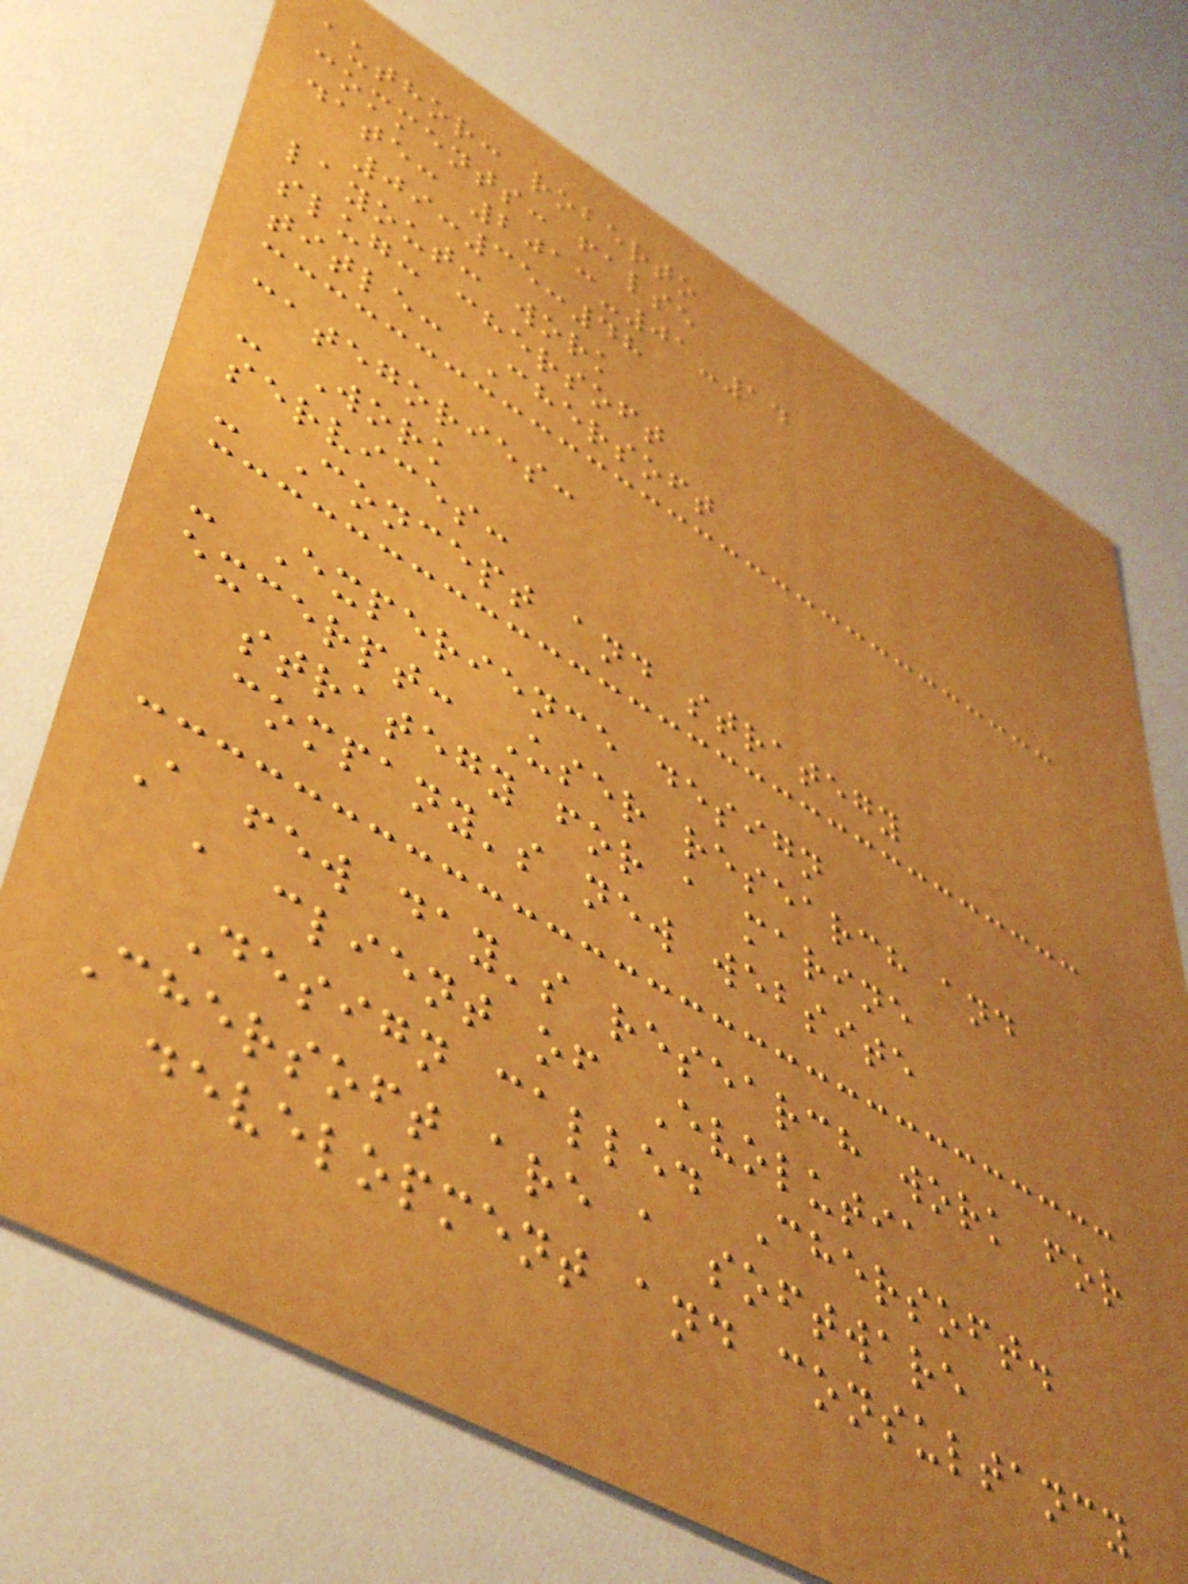author: roberto
comments: false
date: 2013-01-14
09:35:48
layout: work
slug: chersoft
title: Chersoft
categories:
- Work
services:
- Concept and strategy
- Experience design
excerpt: User research and
strategy for a marine
company's new website
A few day's research work for
a client of Evolutia
Design called Chersoft.
Chersoft are a software
development and consultancy
